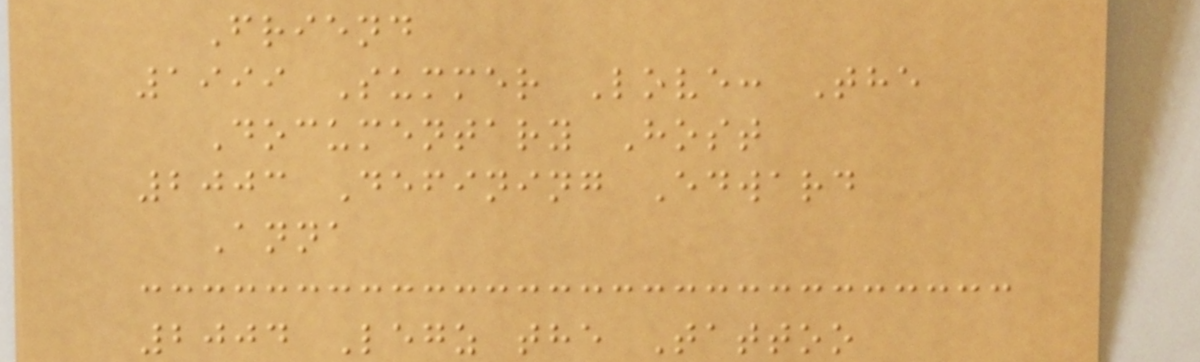Friend
1999 Summer Love: The
Documentary Host
2003 Defining Edward
Anna
2004 Legz the Tattoo
